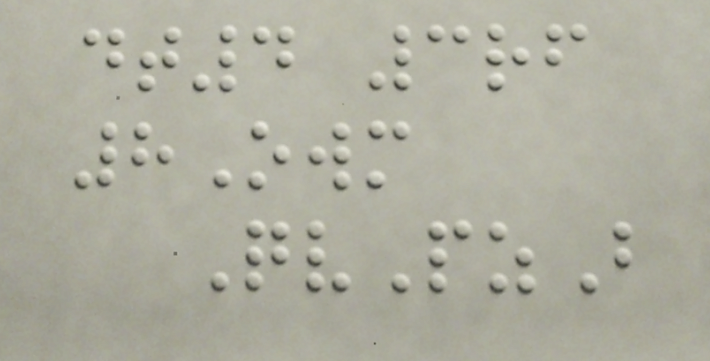dt4 3rf
8Owm
QvPzB
